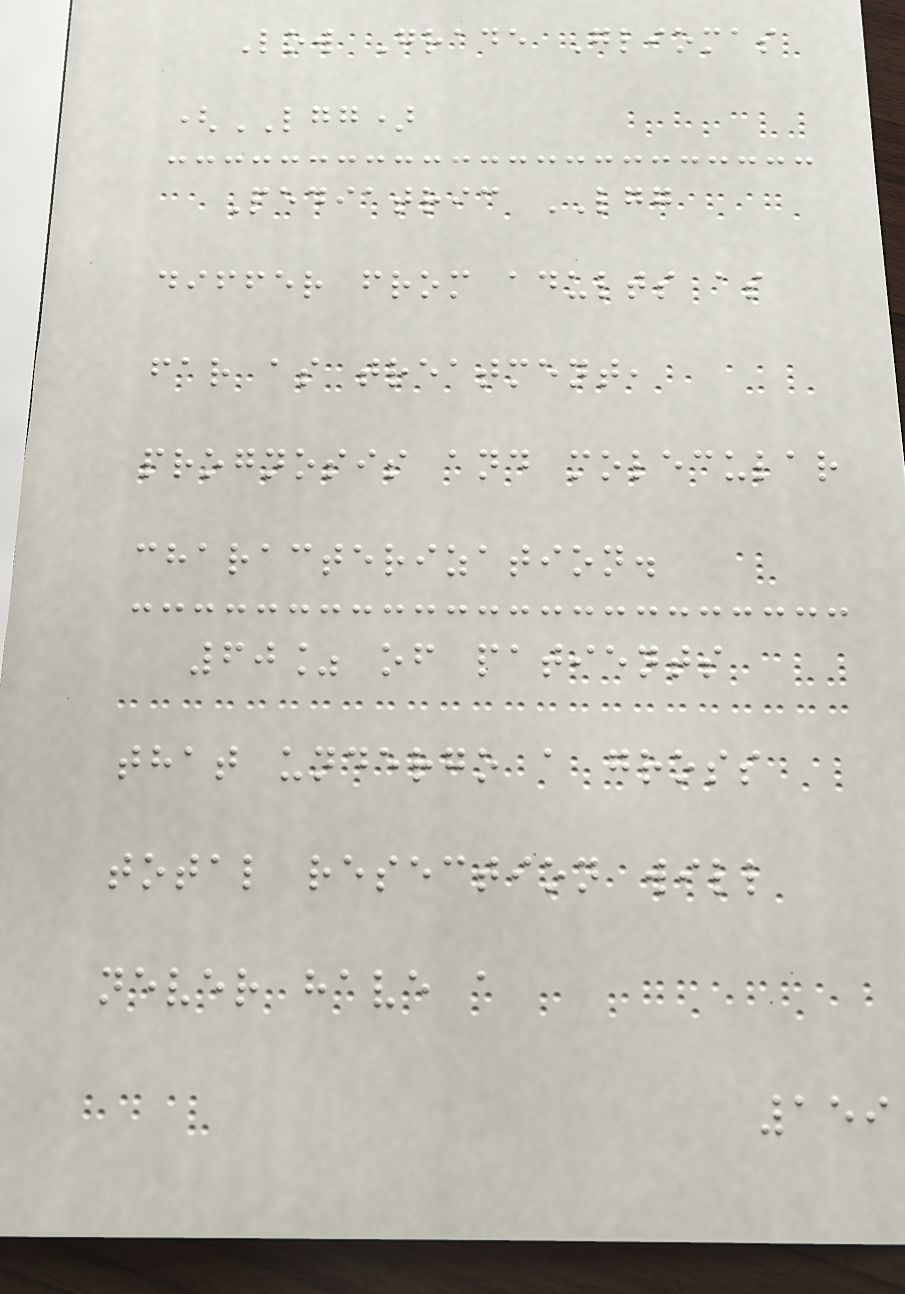Low Grade Gliomas
(LGG)
Pediatric LGG
differ from adults as
far as treatment,
prognosis and molecular
characterization.
60% of patients
that undergo a gross
total resection will
never have a
159
